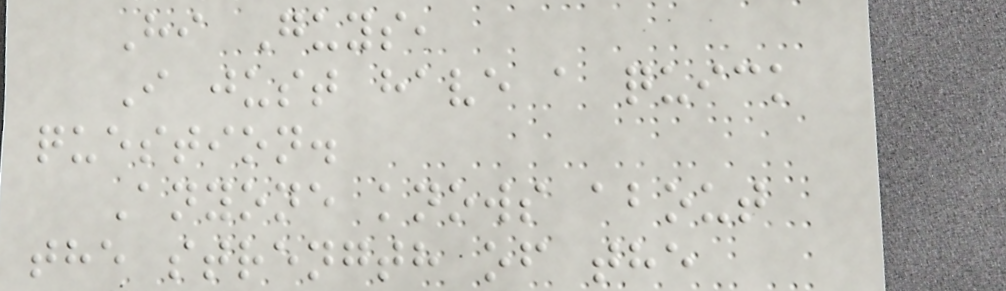Hi Guys,
I just have a quick
question.
Anyone knows about
the strength of the
